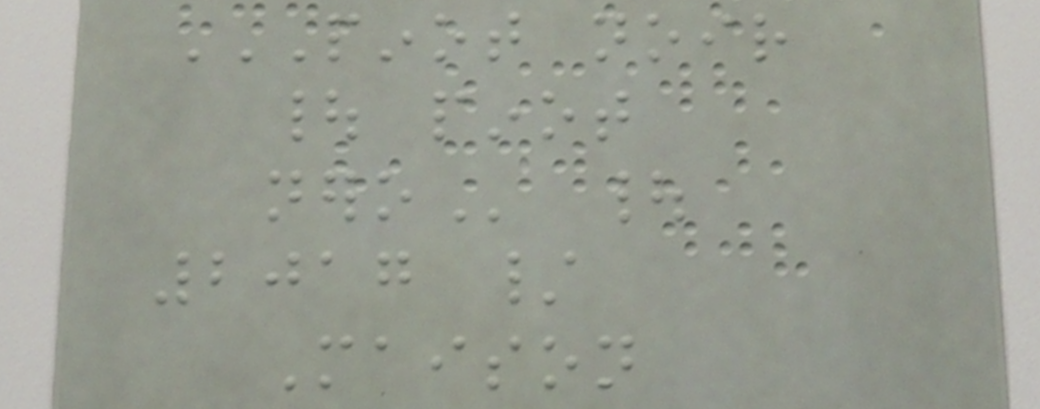PINOT NOIR
| PINOT
NERO |
2017 /
Maison
